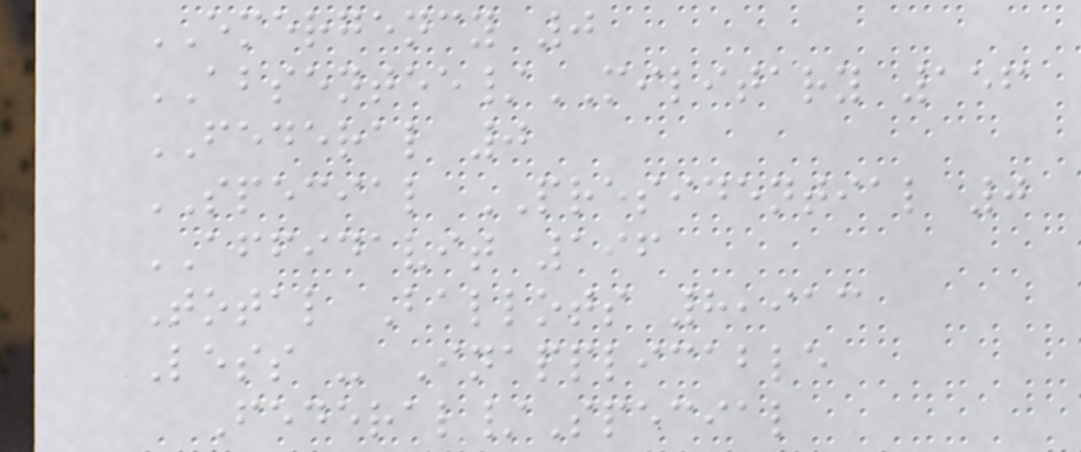EMERGENCY 0
ABSENTEE/MILITARY 156
FEDERAL 0
SPECIAL PRESIDENTIAL 0
AFFIDAVIT 196
Total Ballots 8,913
Less - Inapplicable
Federal/Special
